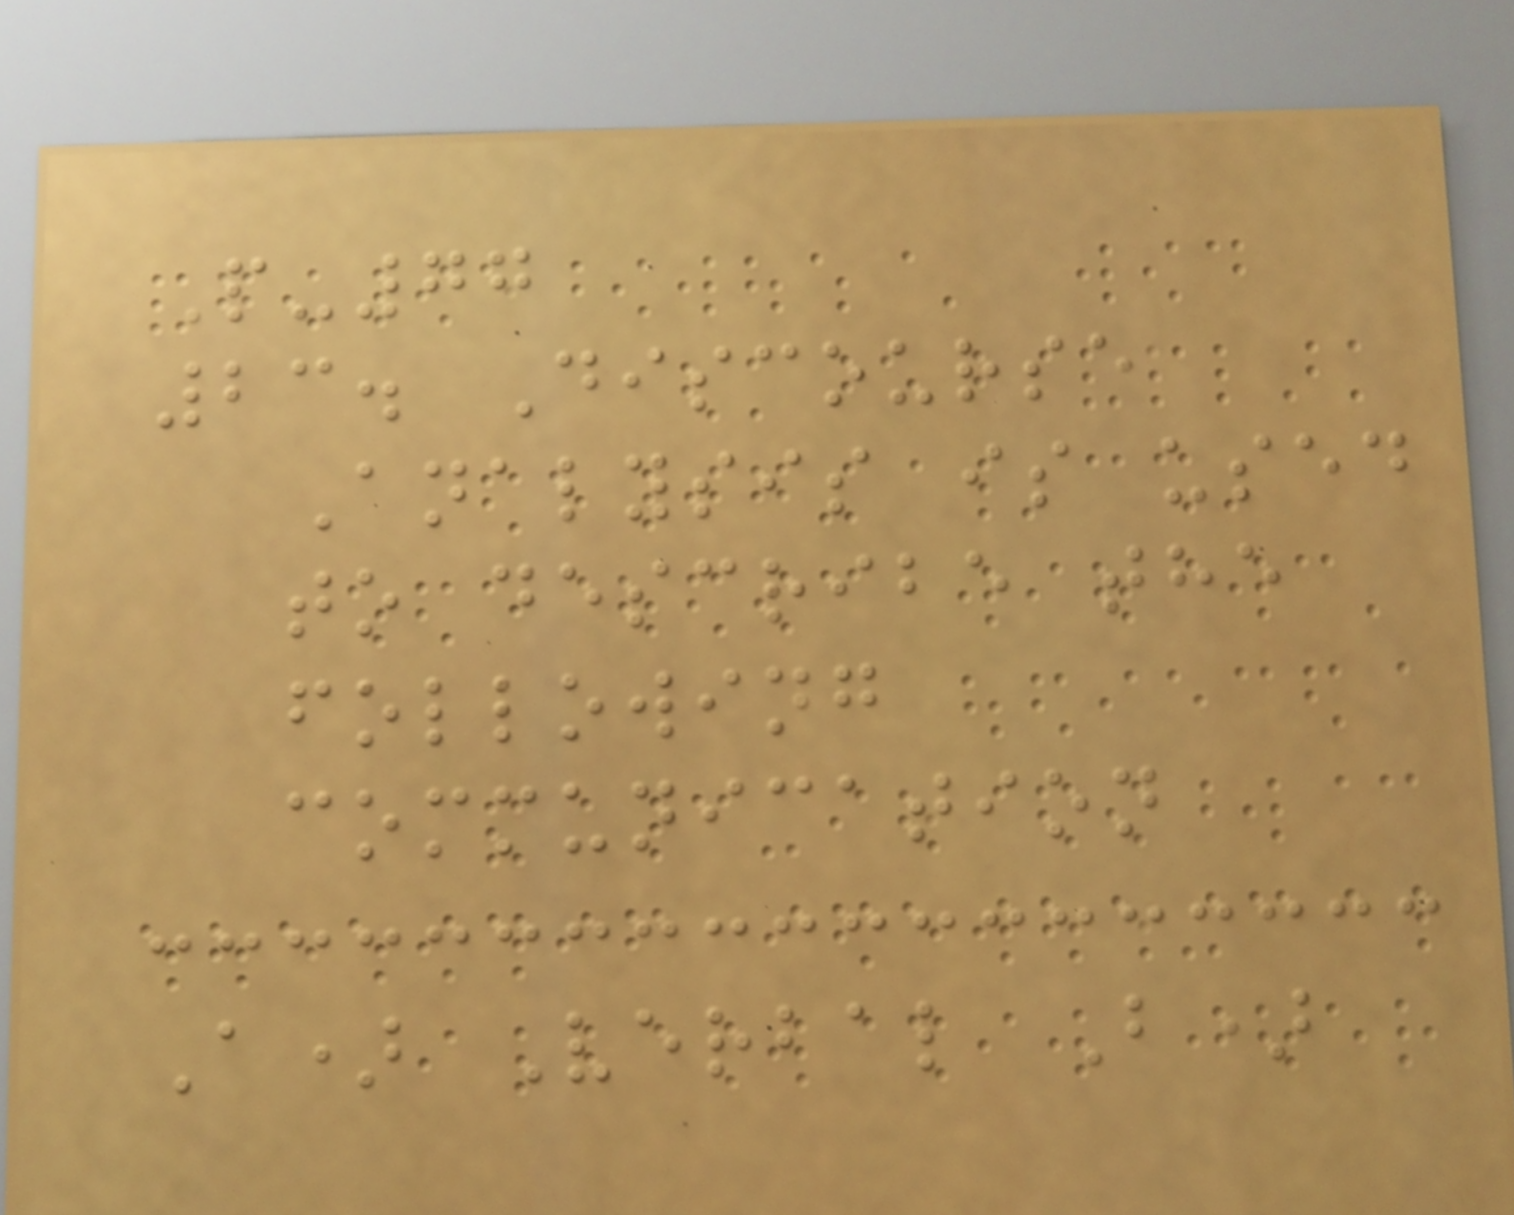P-77
23. Discourse
Analysis is used
to describe the
following
communication
A) Verbal B)
